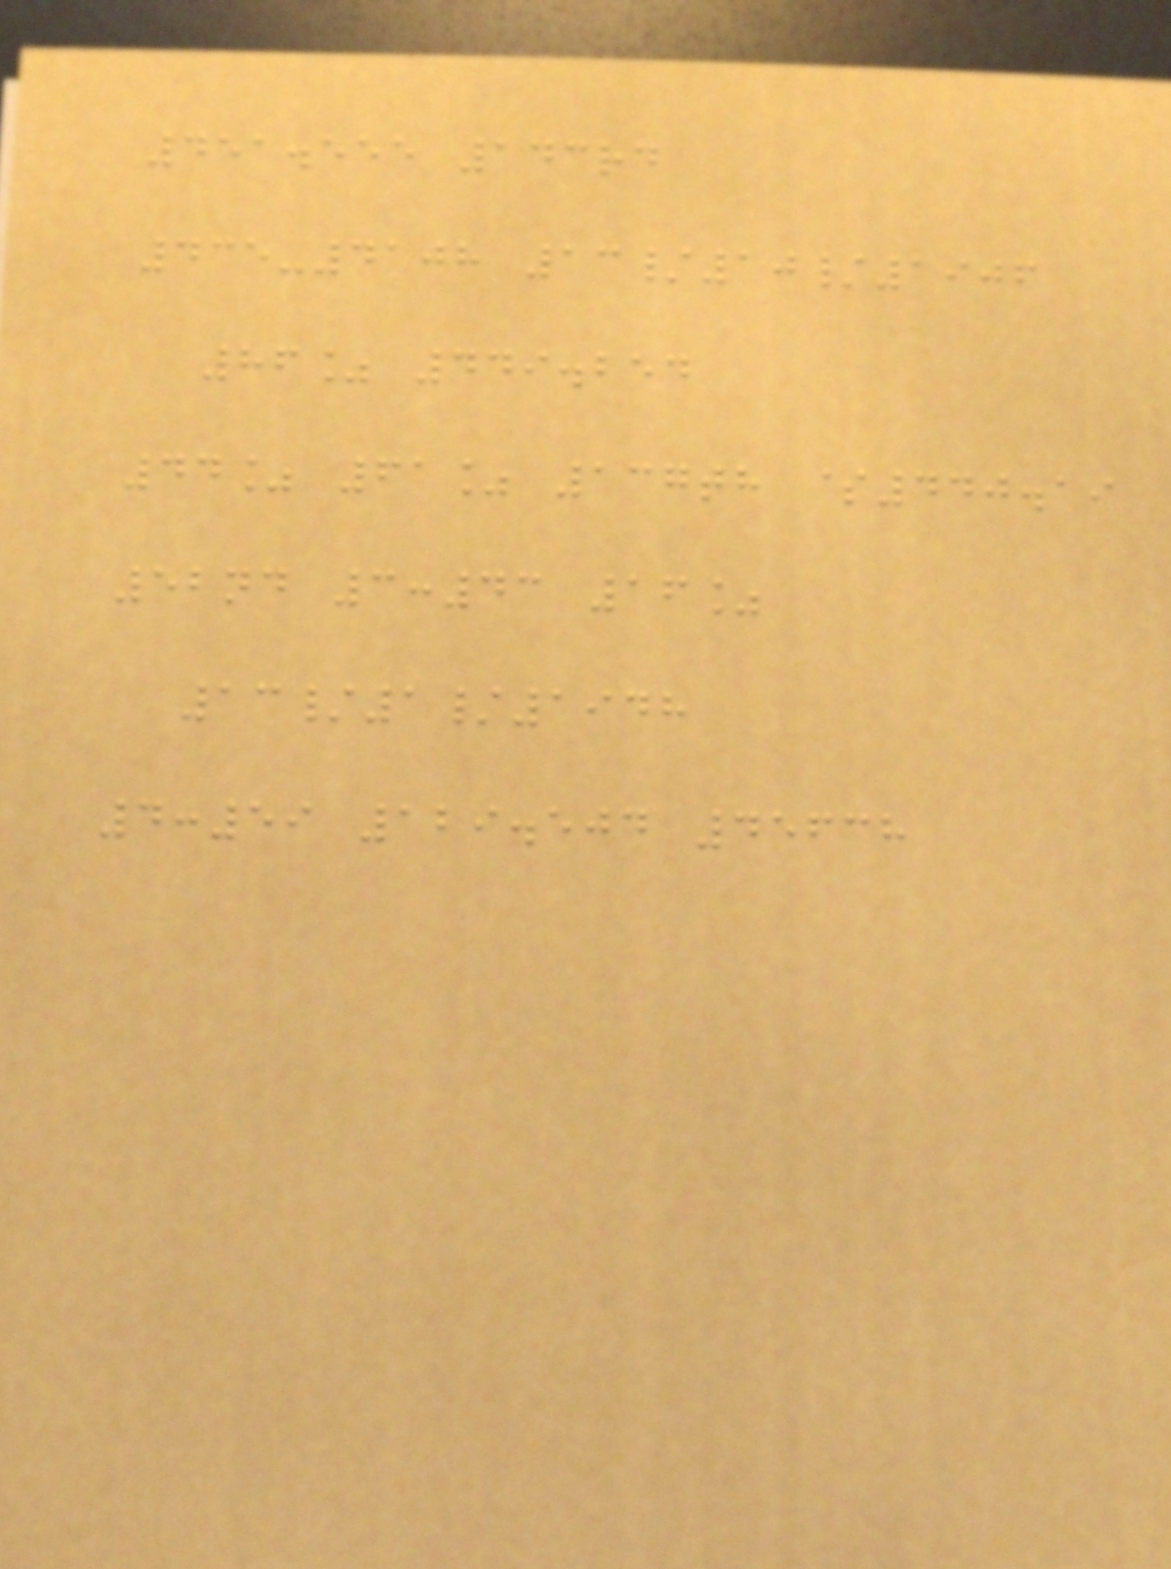451.555 143rd
435-4108 13/10/1906
86% 449.254
44% 61% 137th $440.19
52nd 3:43 16%
13/1/1948
4:59 129.504 45638
